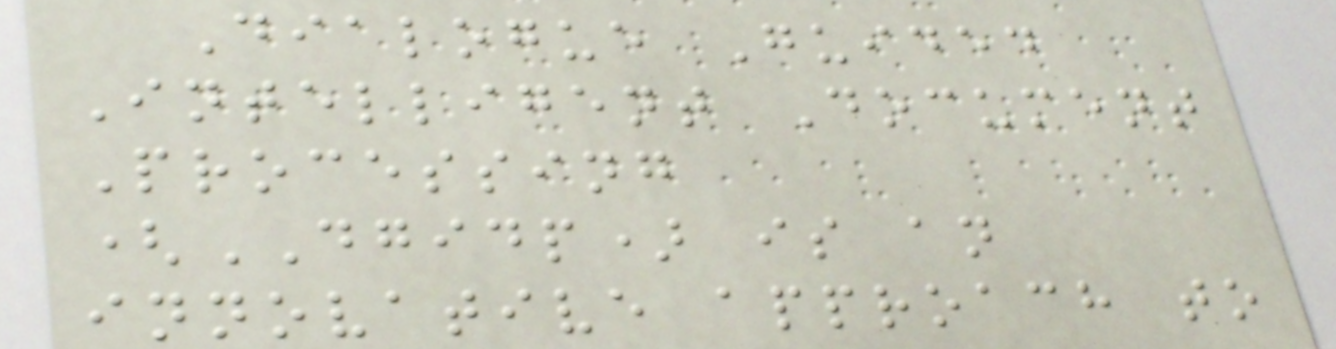Dialogue Guided
Intelligent Document
Processing
(DGIDP) is an
innovative approach to
